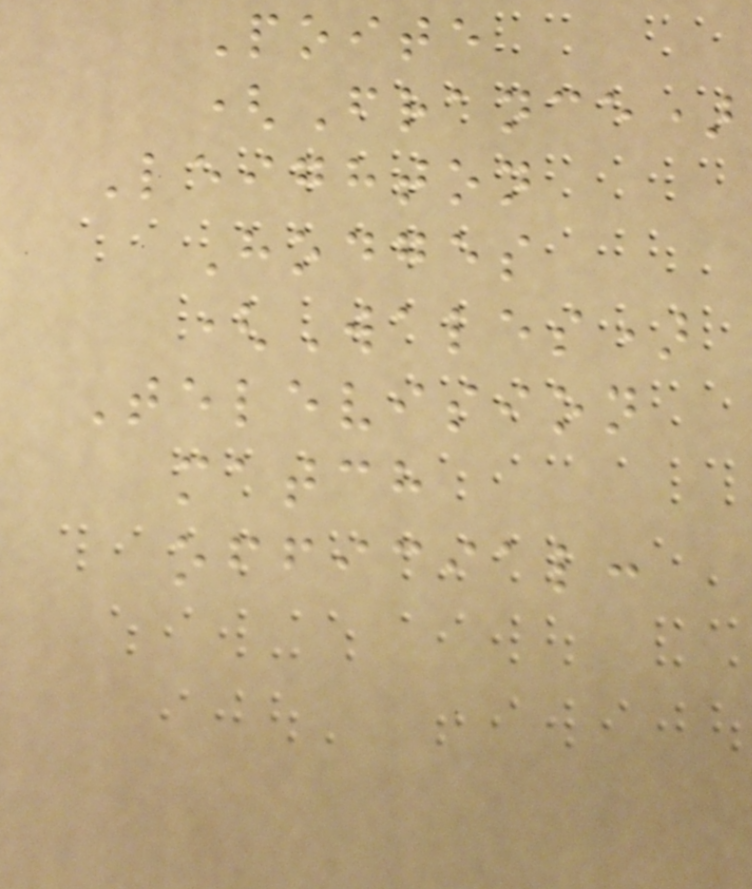Poite
(France)
Leighton
Hodges
(Wales)
Television
match
official:
